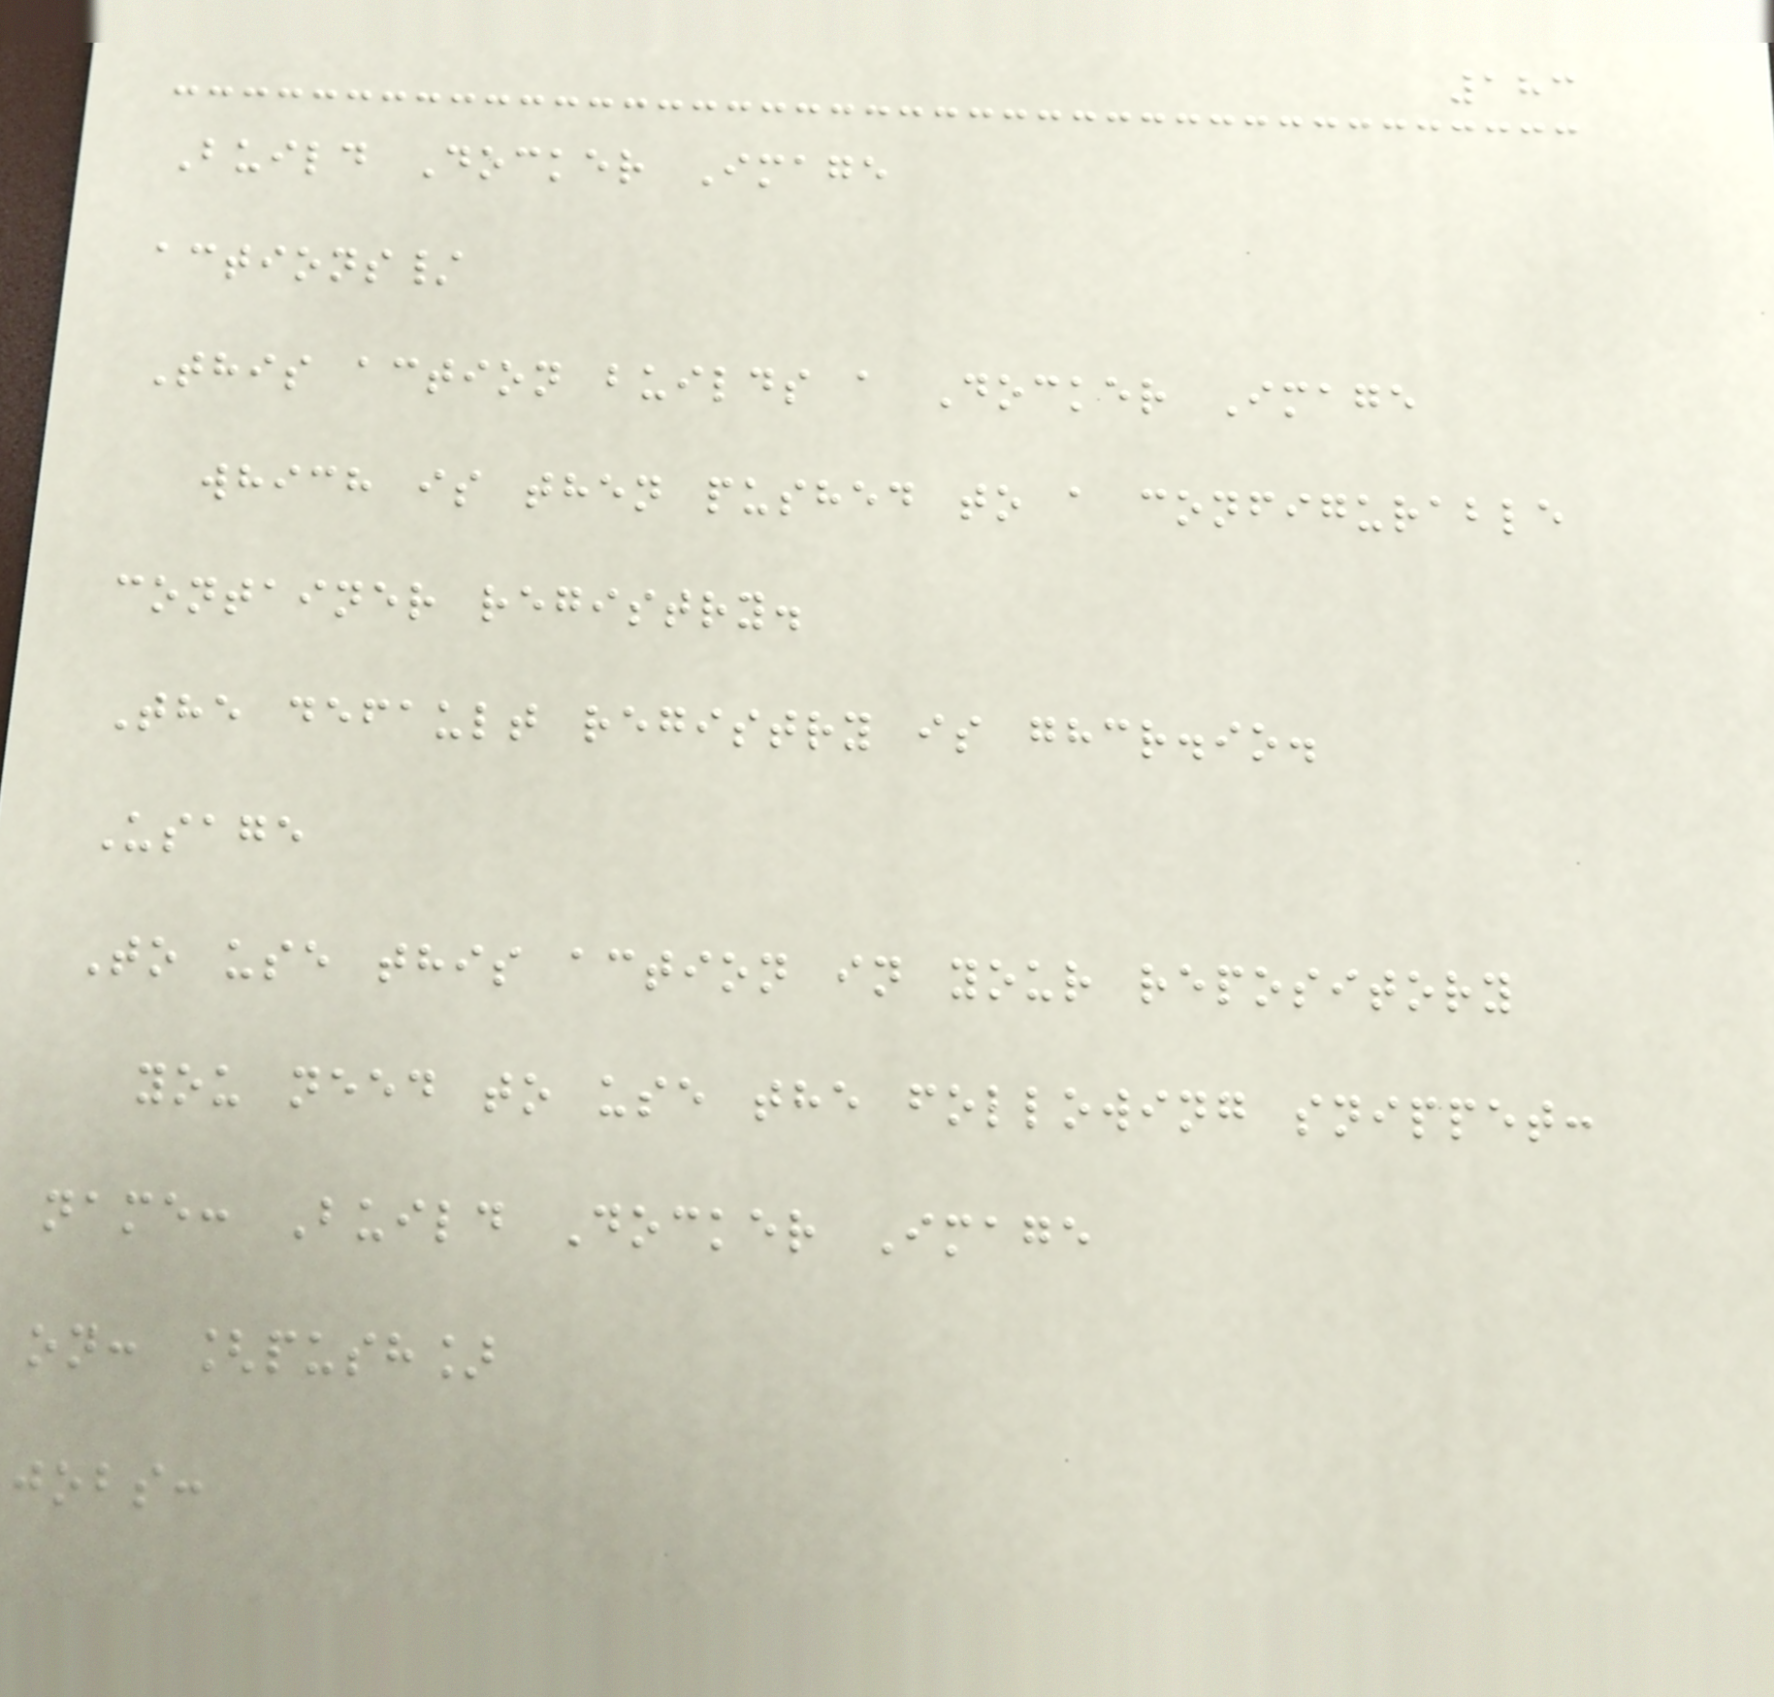183
Build Docker Image
actions/
This action builds a Docker Image
which is then pushed to a configurable
container registry.
The default registry is ghcr.io.
Usage
To use this action in your repository
you need to use the following snippet:
name: Build Docker Image
on: [push]
jobs:
